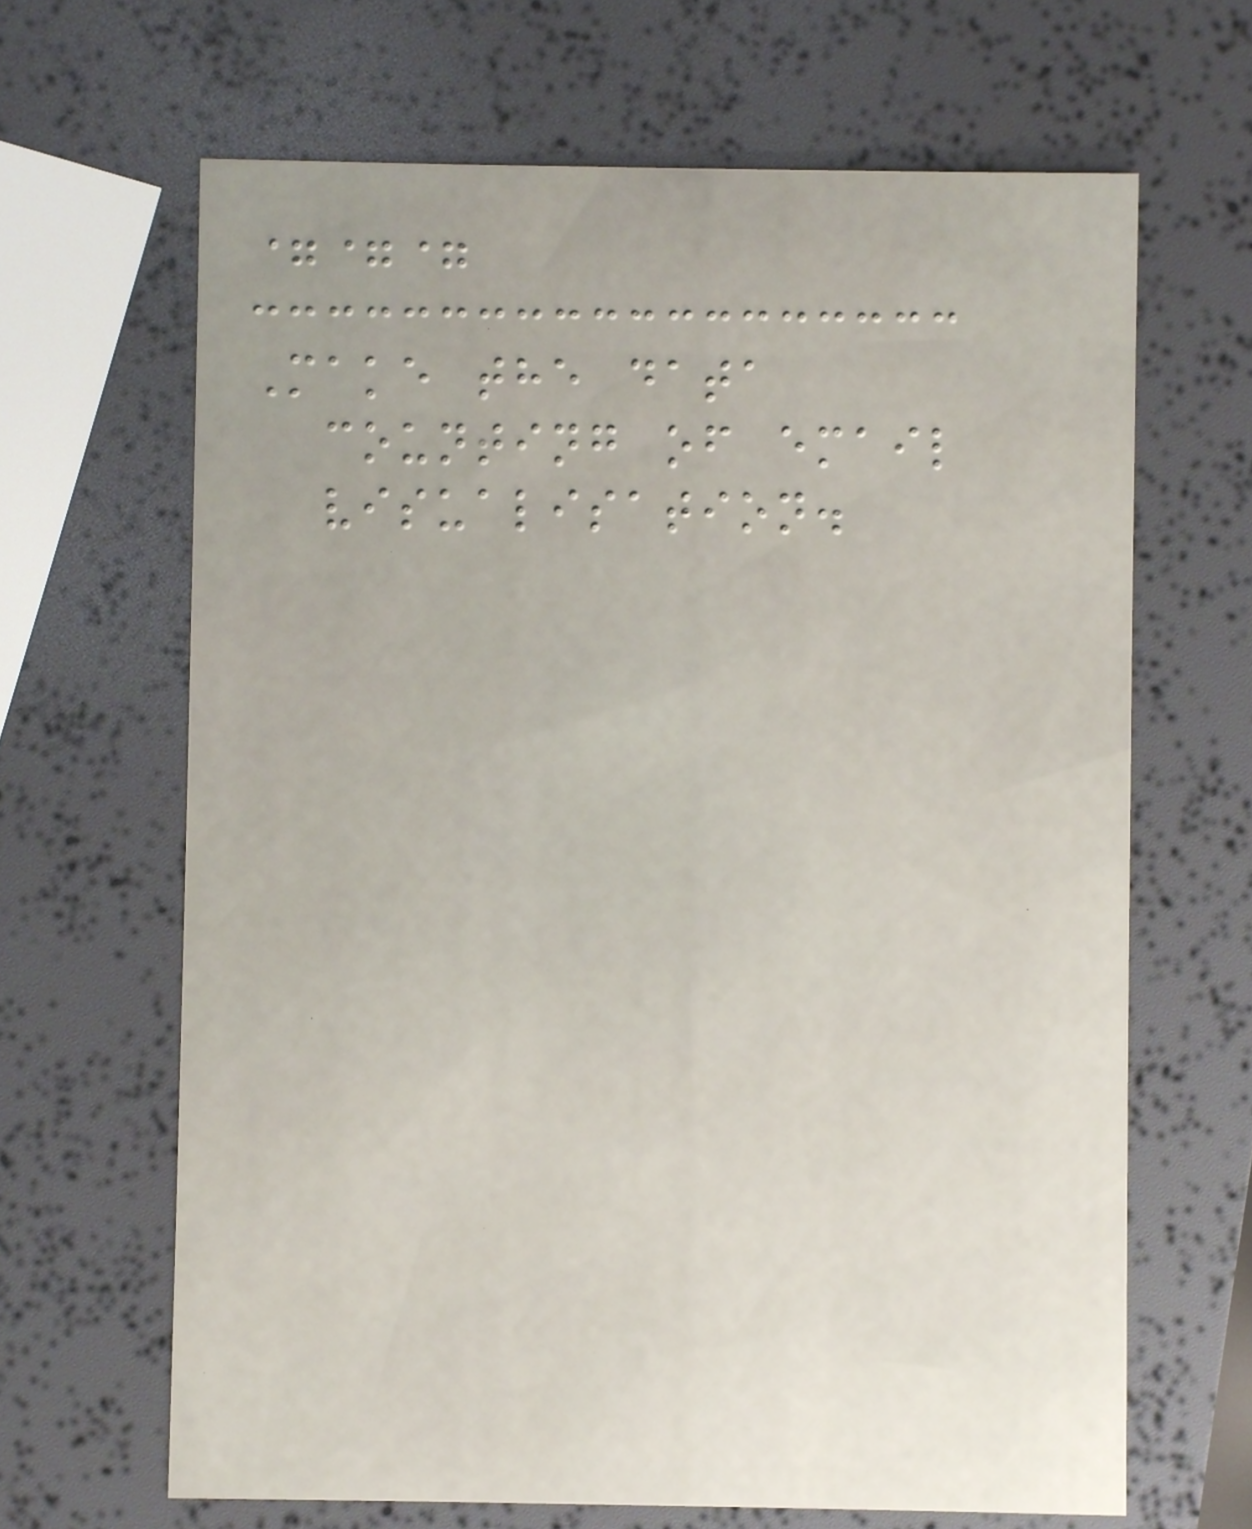===
Make the data
counting of email
visualisation.
